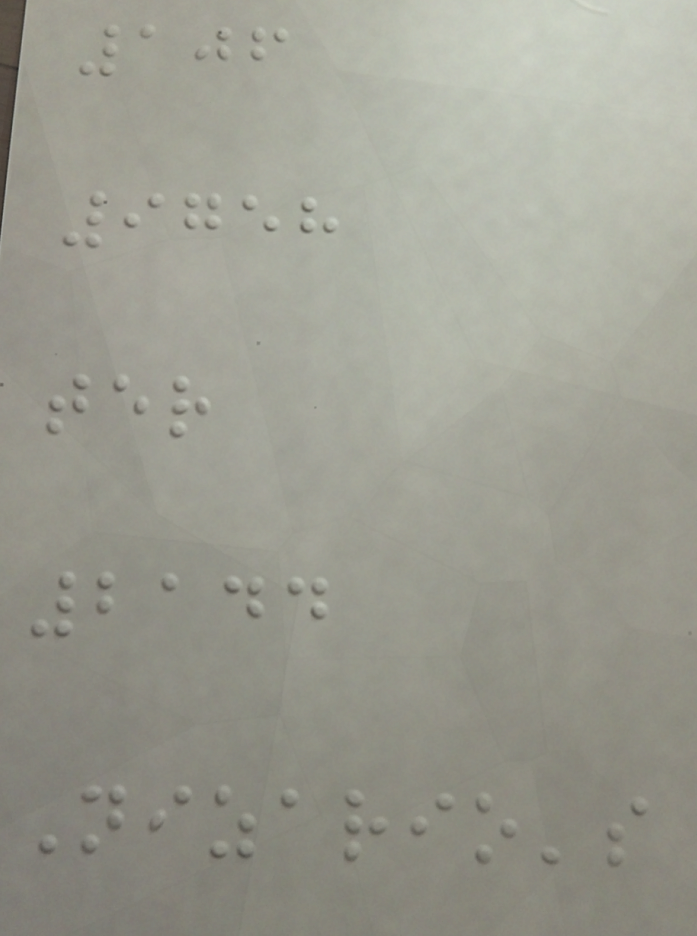106
9758
ter
2144
Nizario's
